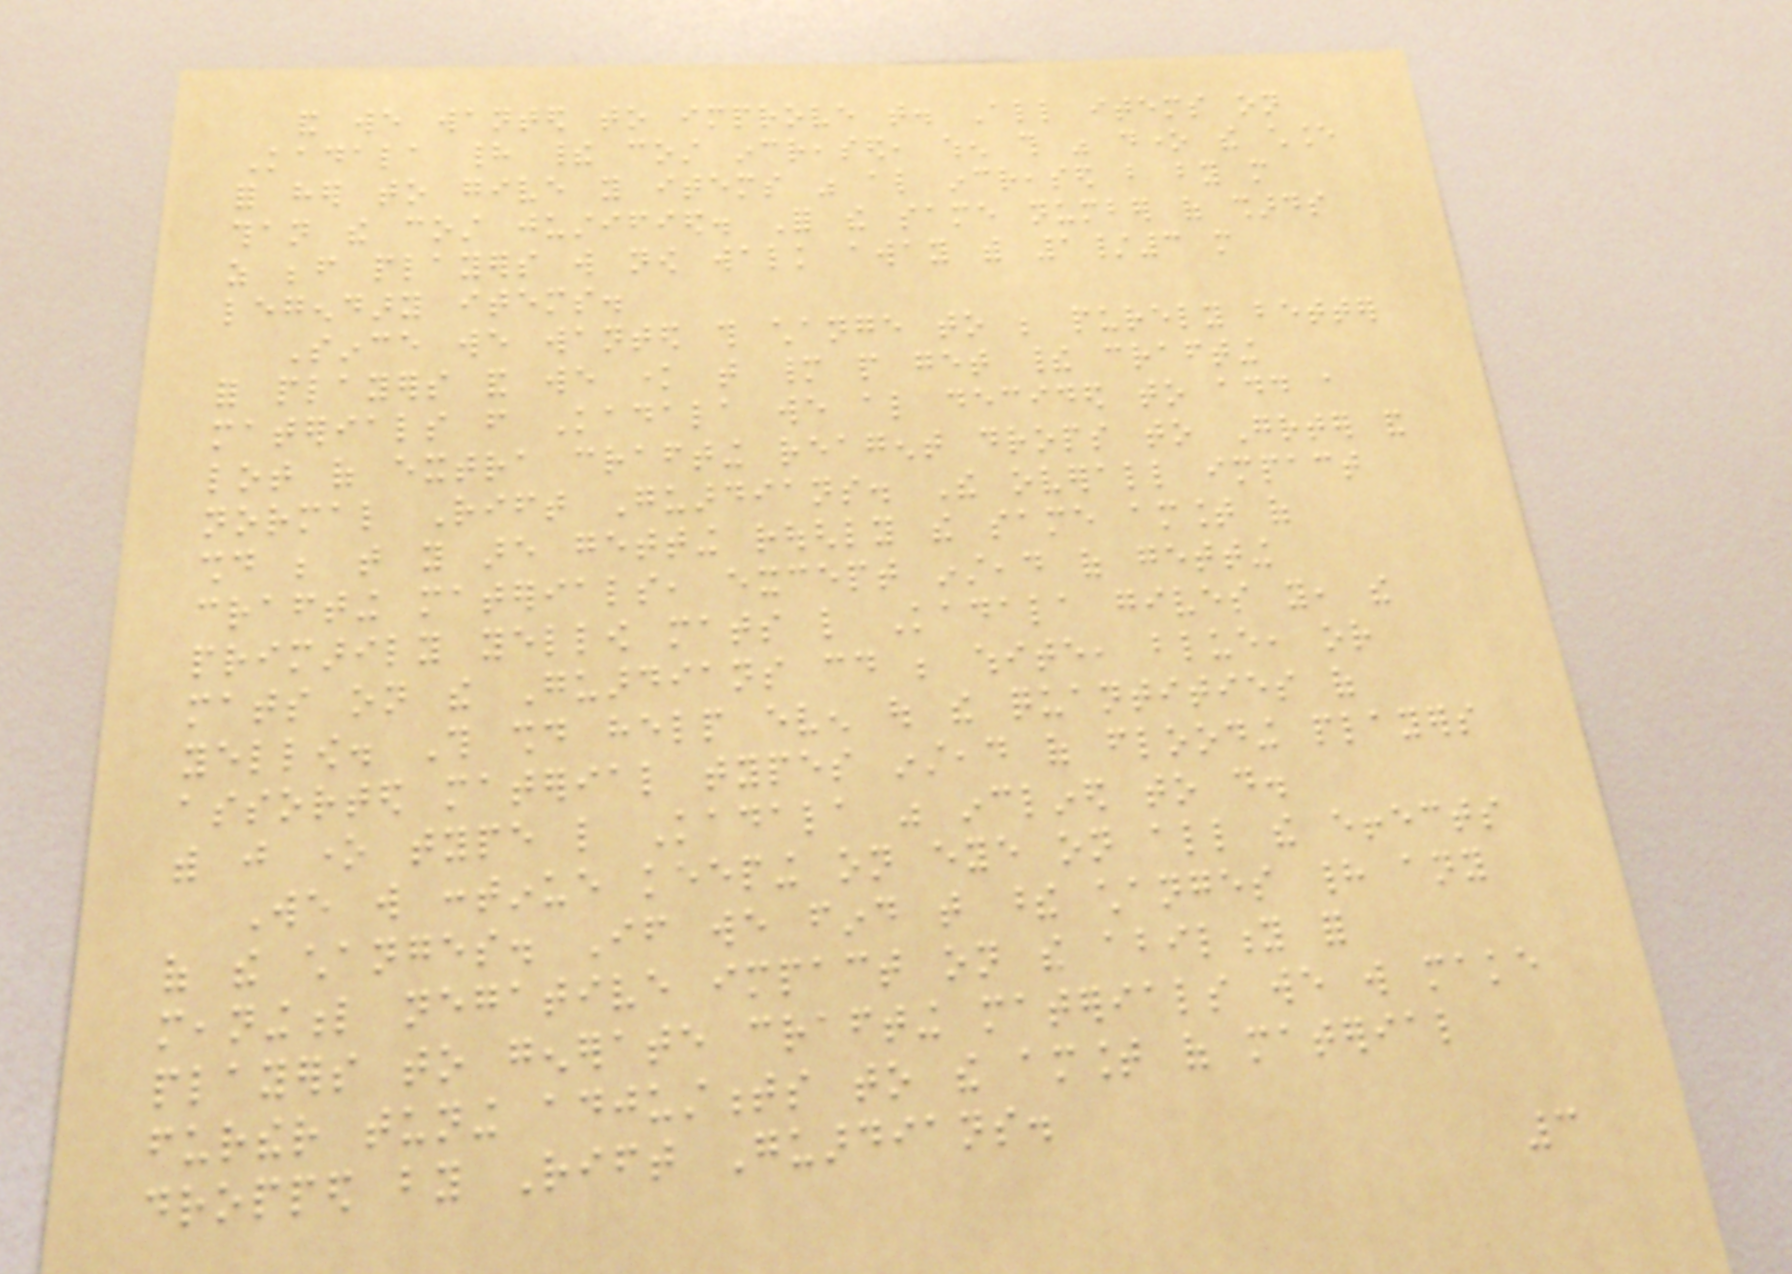and we wanted to improve that. All items on
Kadala had their cost increased, when this was done the chance
for her to give you items was also increased but by more
than the cost justified. For the same number of shards
as before players will now walk away with 1/3 more
legendary items.
Since we wanted this change to be purely better
for players and we know that many people get their crafting
materials from Kadala we also decided to add a
lot of extra crafting reagent drops to Greater and
normal Rift Guardians. The overall impact
should be that you are getting roughly the same amount of
crafting materials, except instead of getting
primarily yellow mats like Kadala gives you, the
mats on the Guardians could be white, blue, or
yellow. This should help even out the quantities of
assorted material types instead of flooding players
with just one type like Kadala was inclined to do.
We will continue keeping on eye on all the effects
of the changes. If we find that these changes had any
meaningful negative impact on the ability for
players to generate crafting materials we will make
further tuning adjustments to the amount of material
dropped by Rift Guardians.
3
